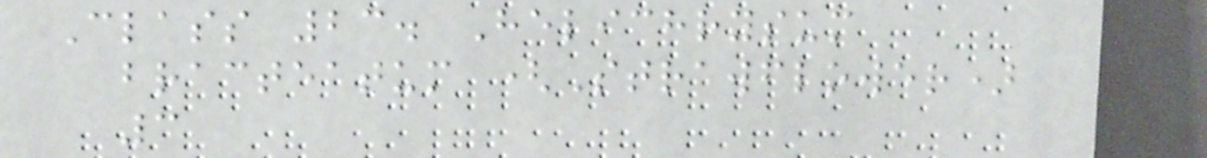Class 23. Helichrysum
bracteatum (Strawflower)
3
